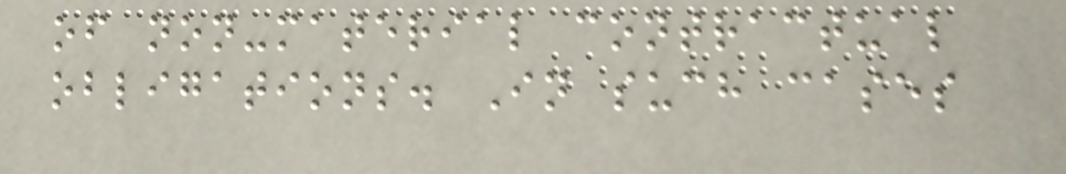of non-material contractual
obligations. In such cases
